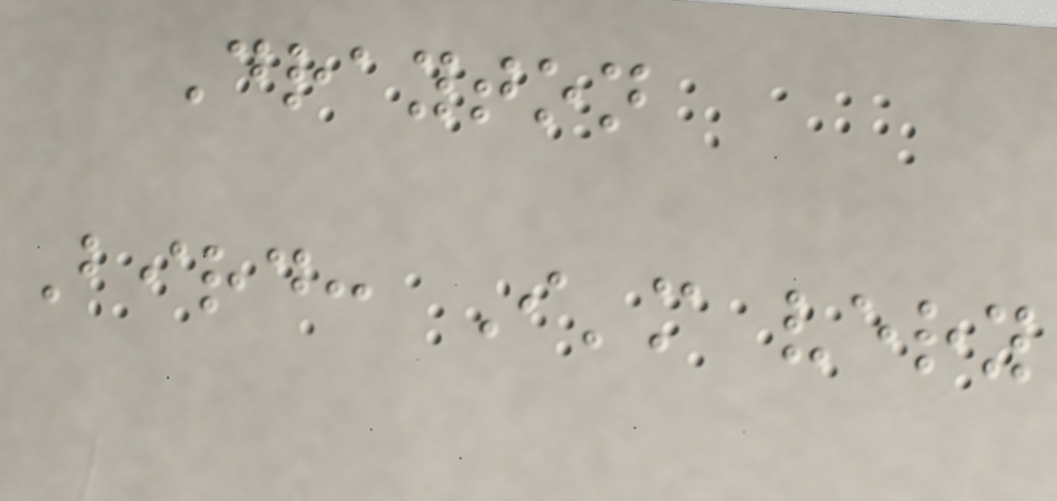Drayton
Bird: I'm very
